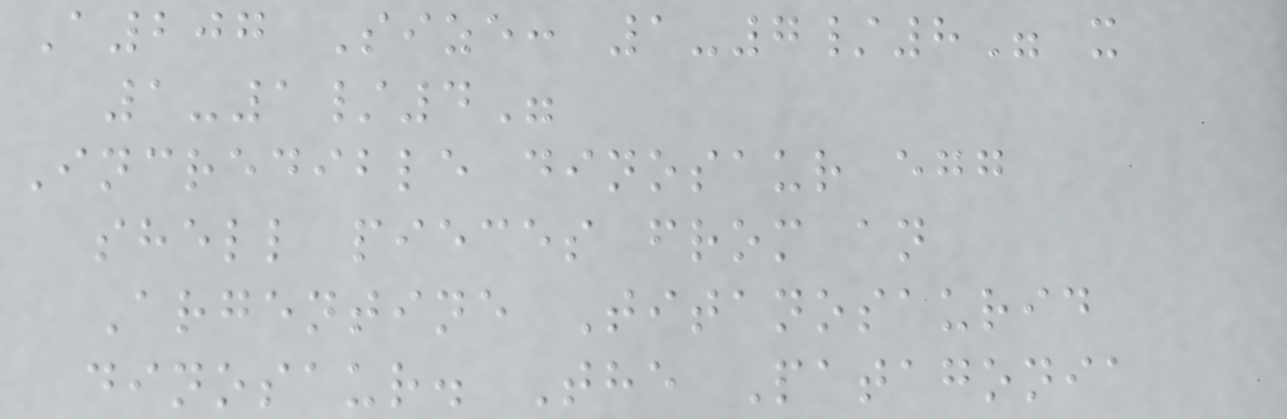A207 Size: 1-7/8" x
1-1/4"
Incredible dinosaur egg
shell pieces from an
Argentine Titanosaurid
dinosaur. The Patagonia
